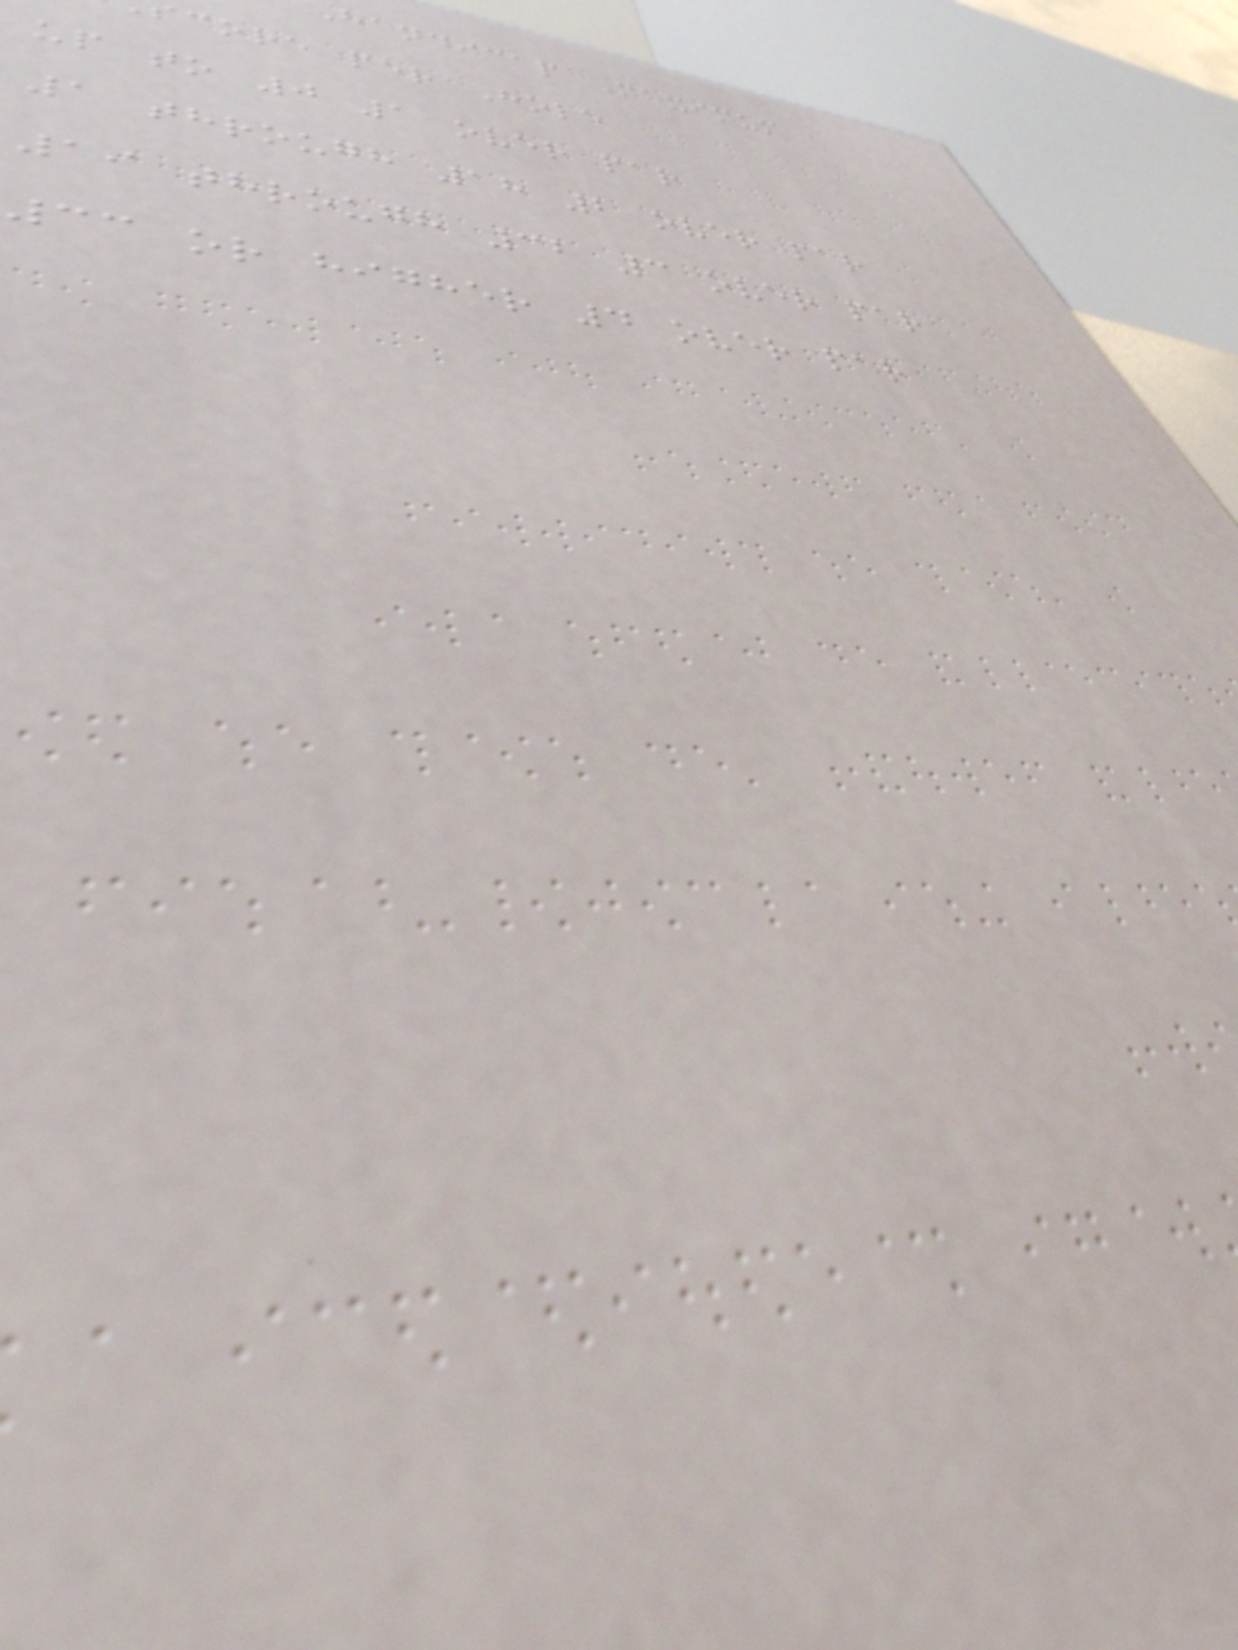handicap Maximum
core per Hole
up to 0 1 over par
1 through 18 2 over par
19 through 32 3 over par
33 or higher 4 over par
